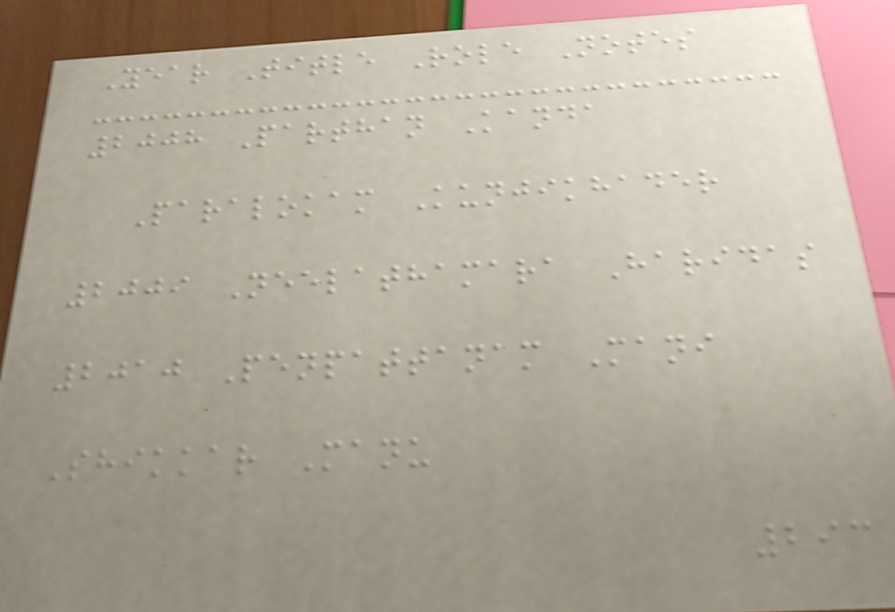Year Title Role Notes
2008 Parthan Kanda
Paralokam Kunjikhader
2009 Neelathamara Haridas
2010 Penpattanam Mani
Shikkar Manu
293
